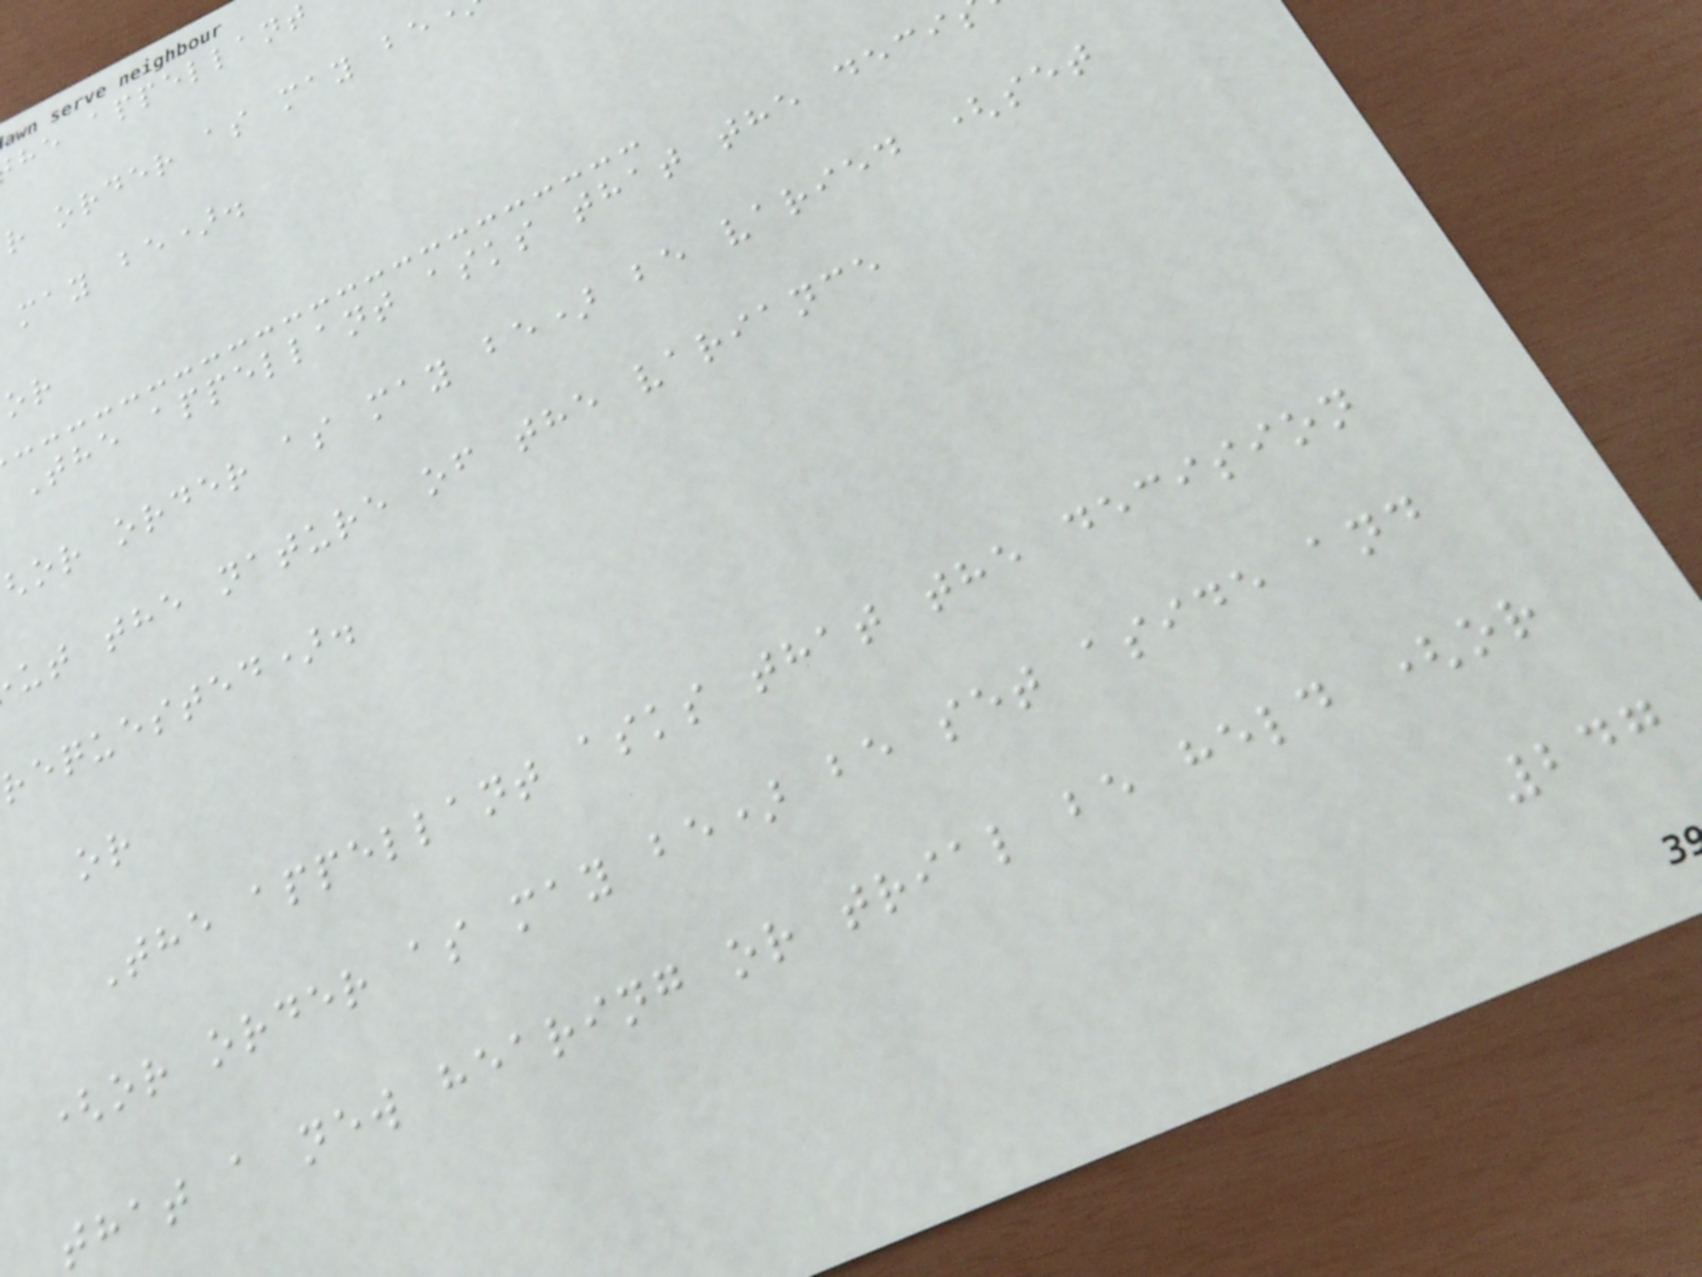he appellant
r order as may be
may be).
or
The appellant asks that the deci
or order as may be) be varied (set
ut the nature of the variance
requested).
or
The appellant asks that the decision
(or order as may be) be set aside and
that a new hearing or trial be held (or
247
